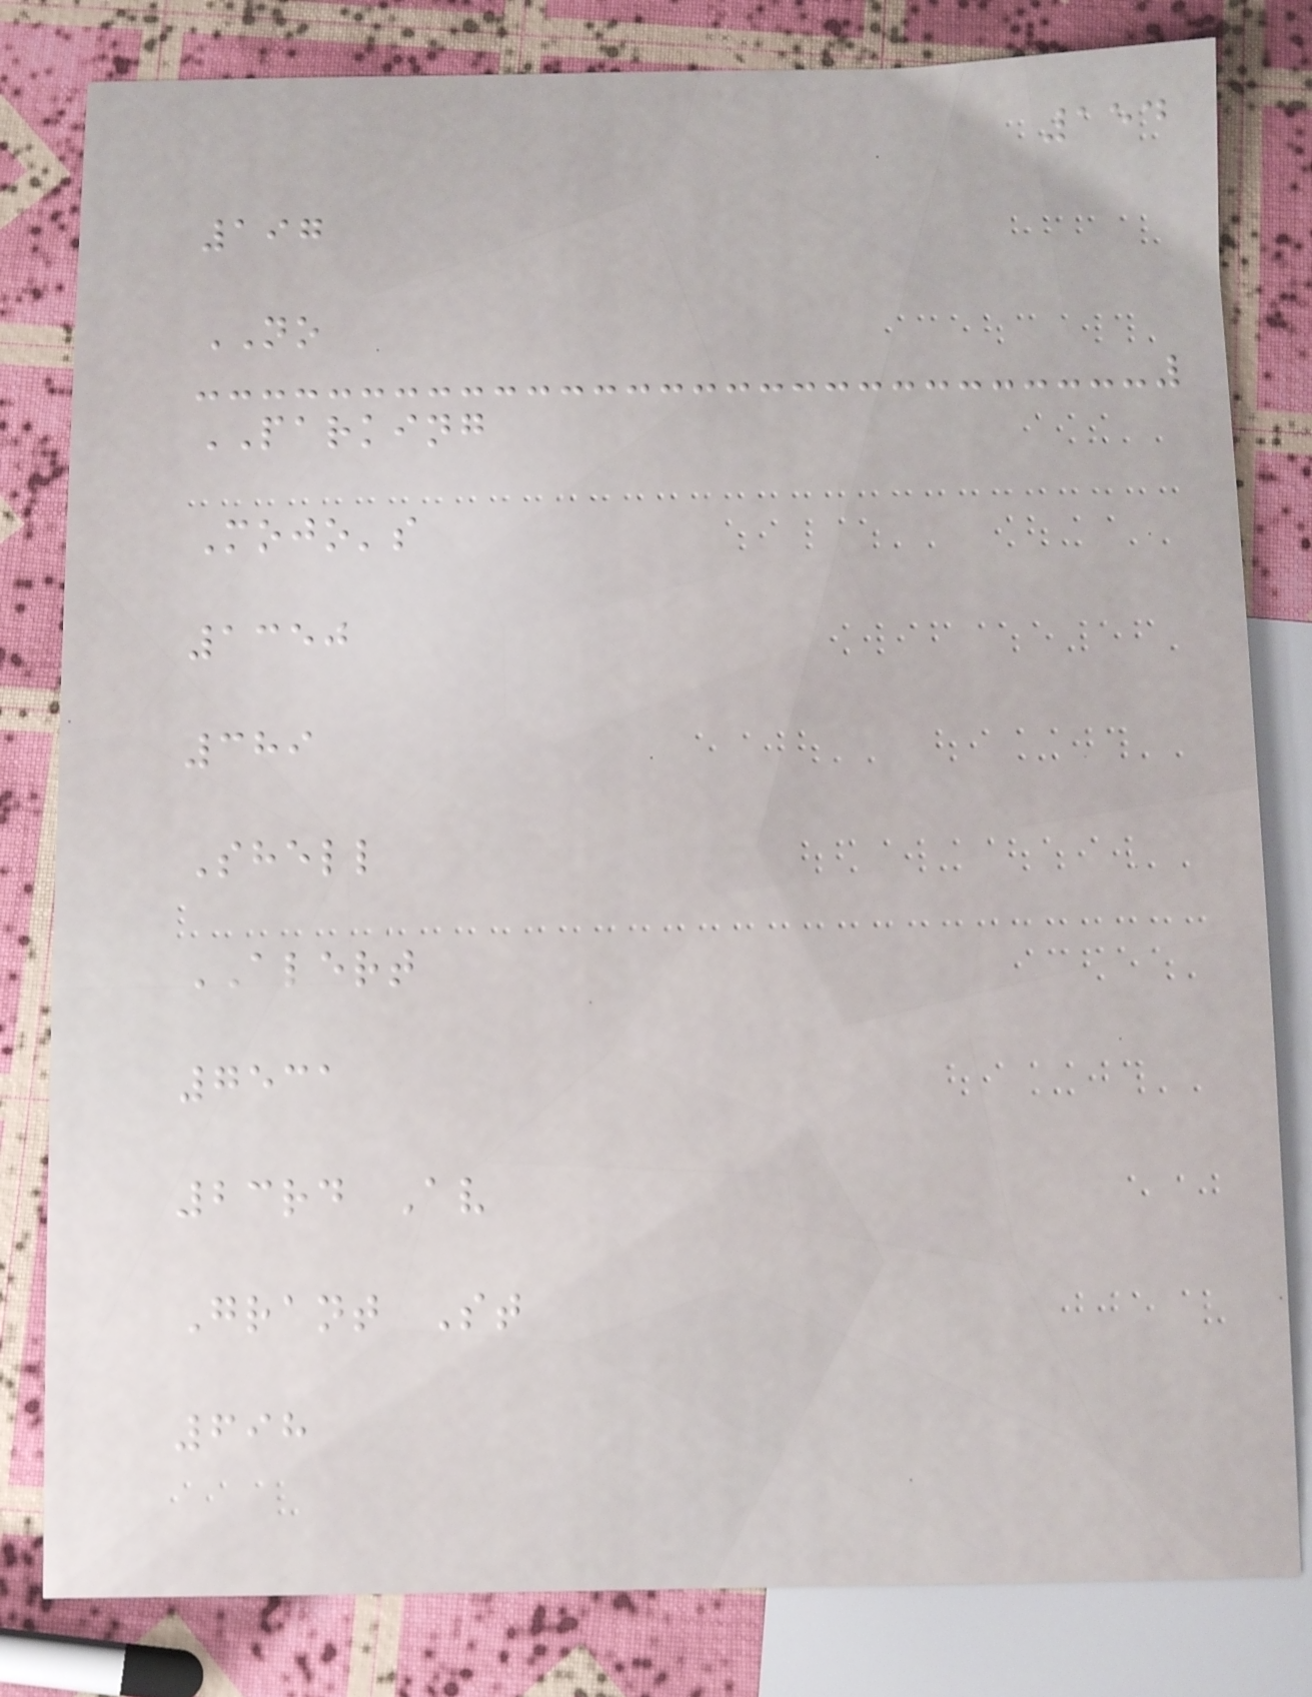154
197
NO
PARKING
Mojo's
1350
389
Shell
ALERT
7531
23rd Av
Grant St
698
